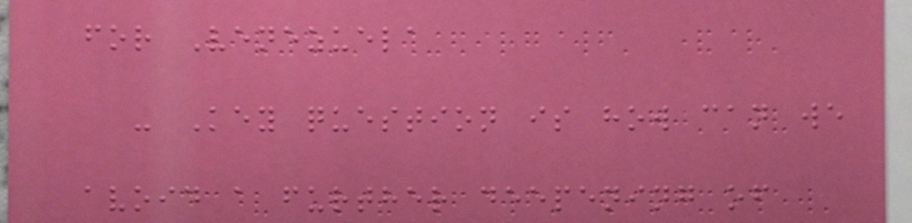for Venezuela
- Key question is how can we
avoid a further deepening of
